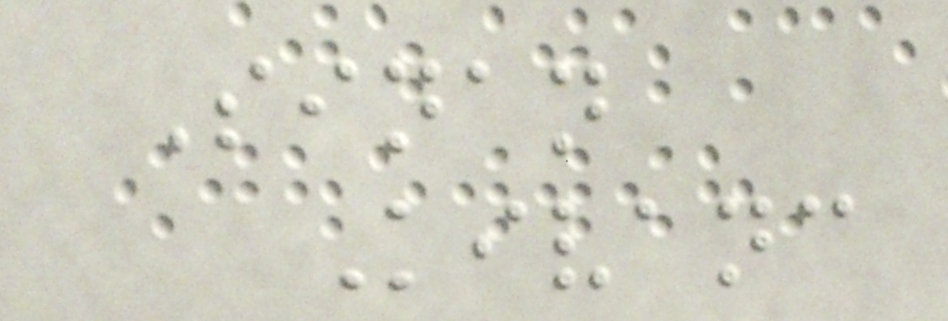Sinan
Kivanc
